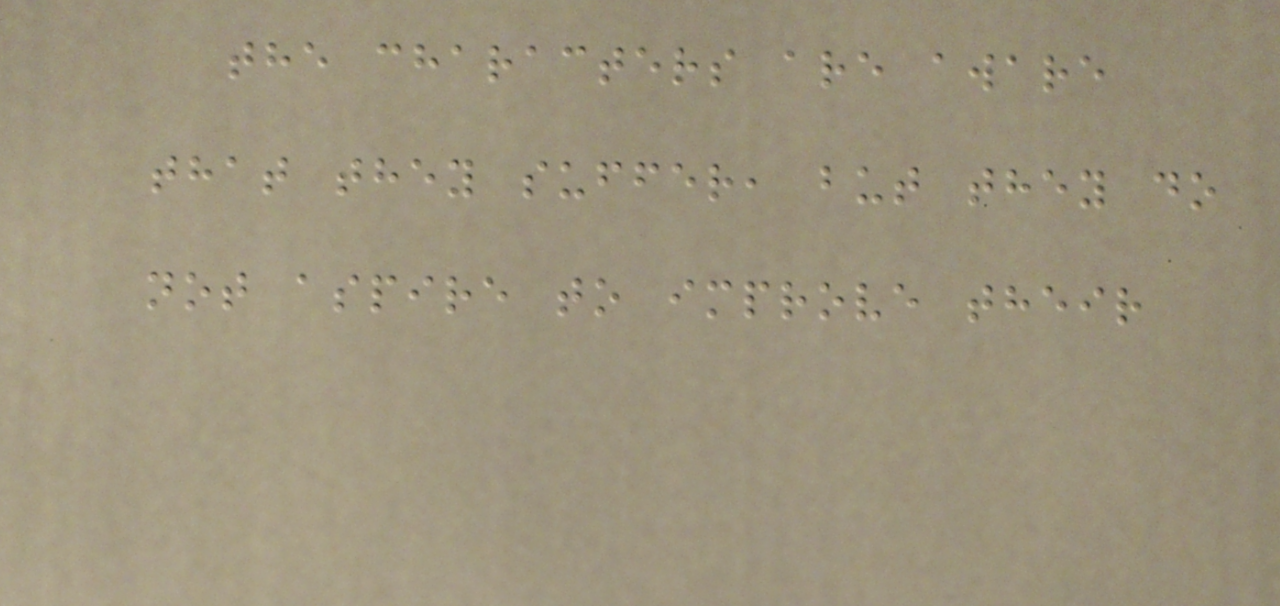the characters are aware
that they suffer, but they do
not aspire to improve their
